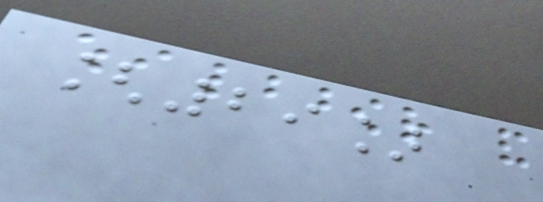[29]
